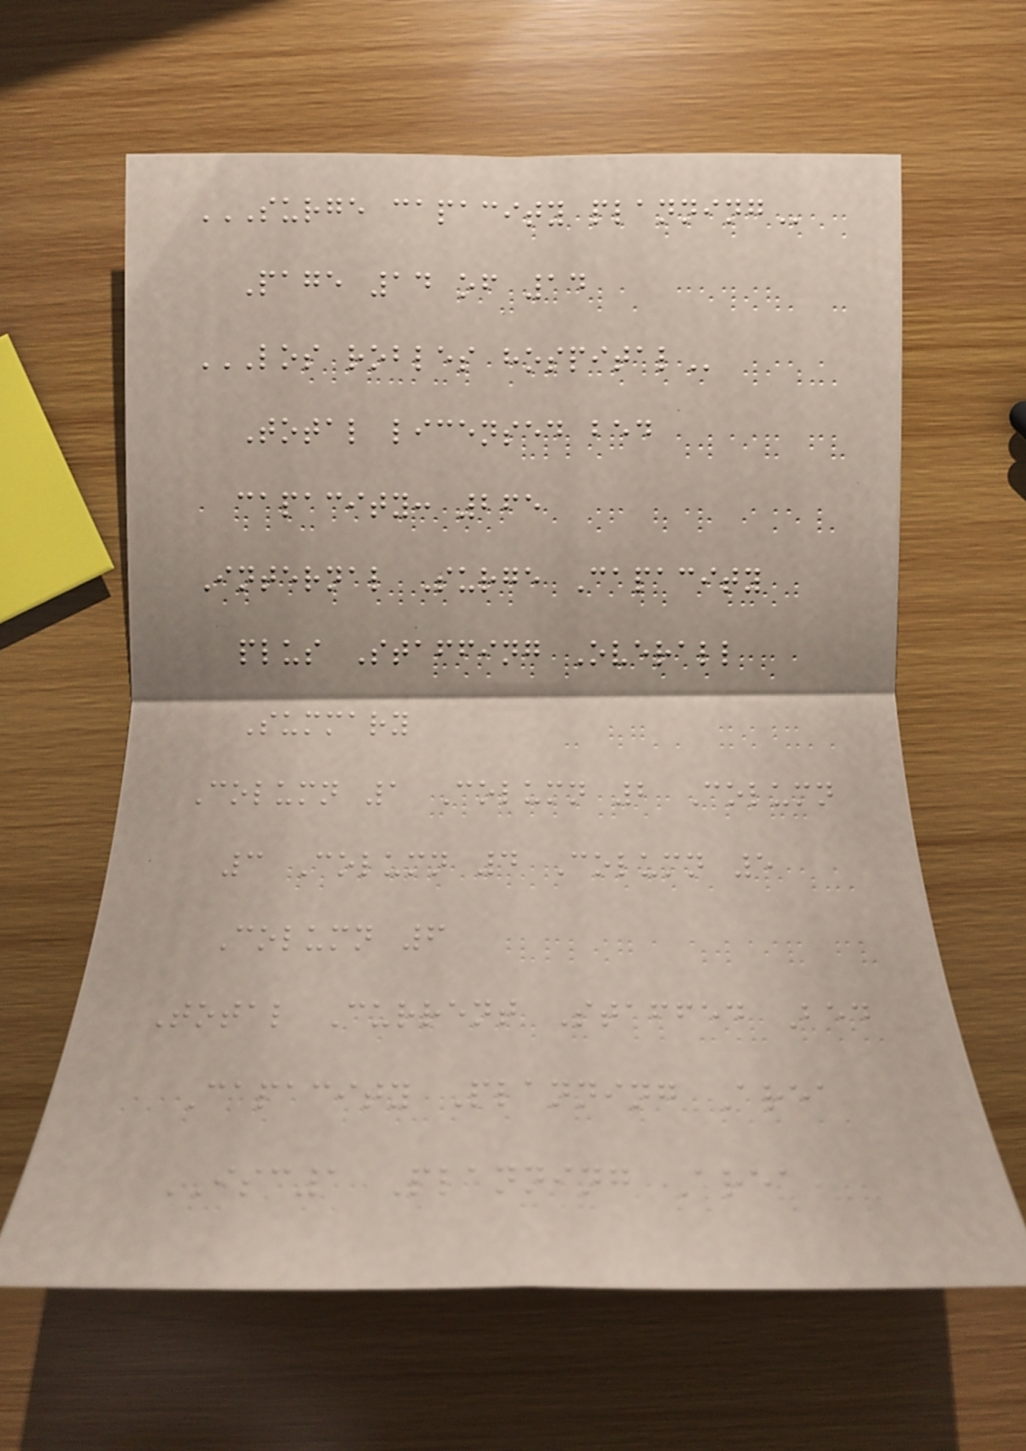SURGE CAPACITY PLANNING
Page 14 of 14
LOS ROBLES HOSPITAL
Total licensed bed
capacity: 265
Internal Surge Capacity
plus Staffing Overall
Summary
Column 1 Column 2 Column
3 Column 4 Column 5
Column 6
Total Current Staffed Bed
Capacity Planning Area
ISC1 Planning Area
